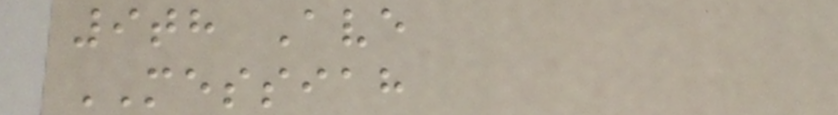9th Ave
MESSIAH
